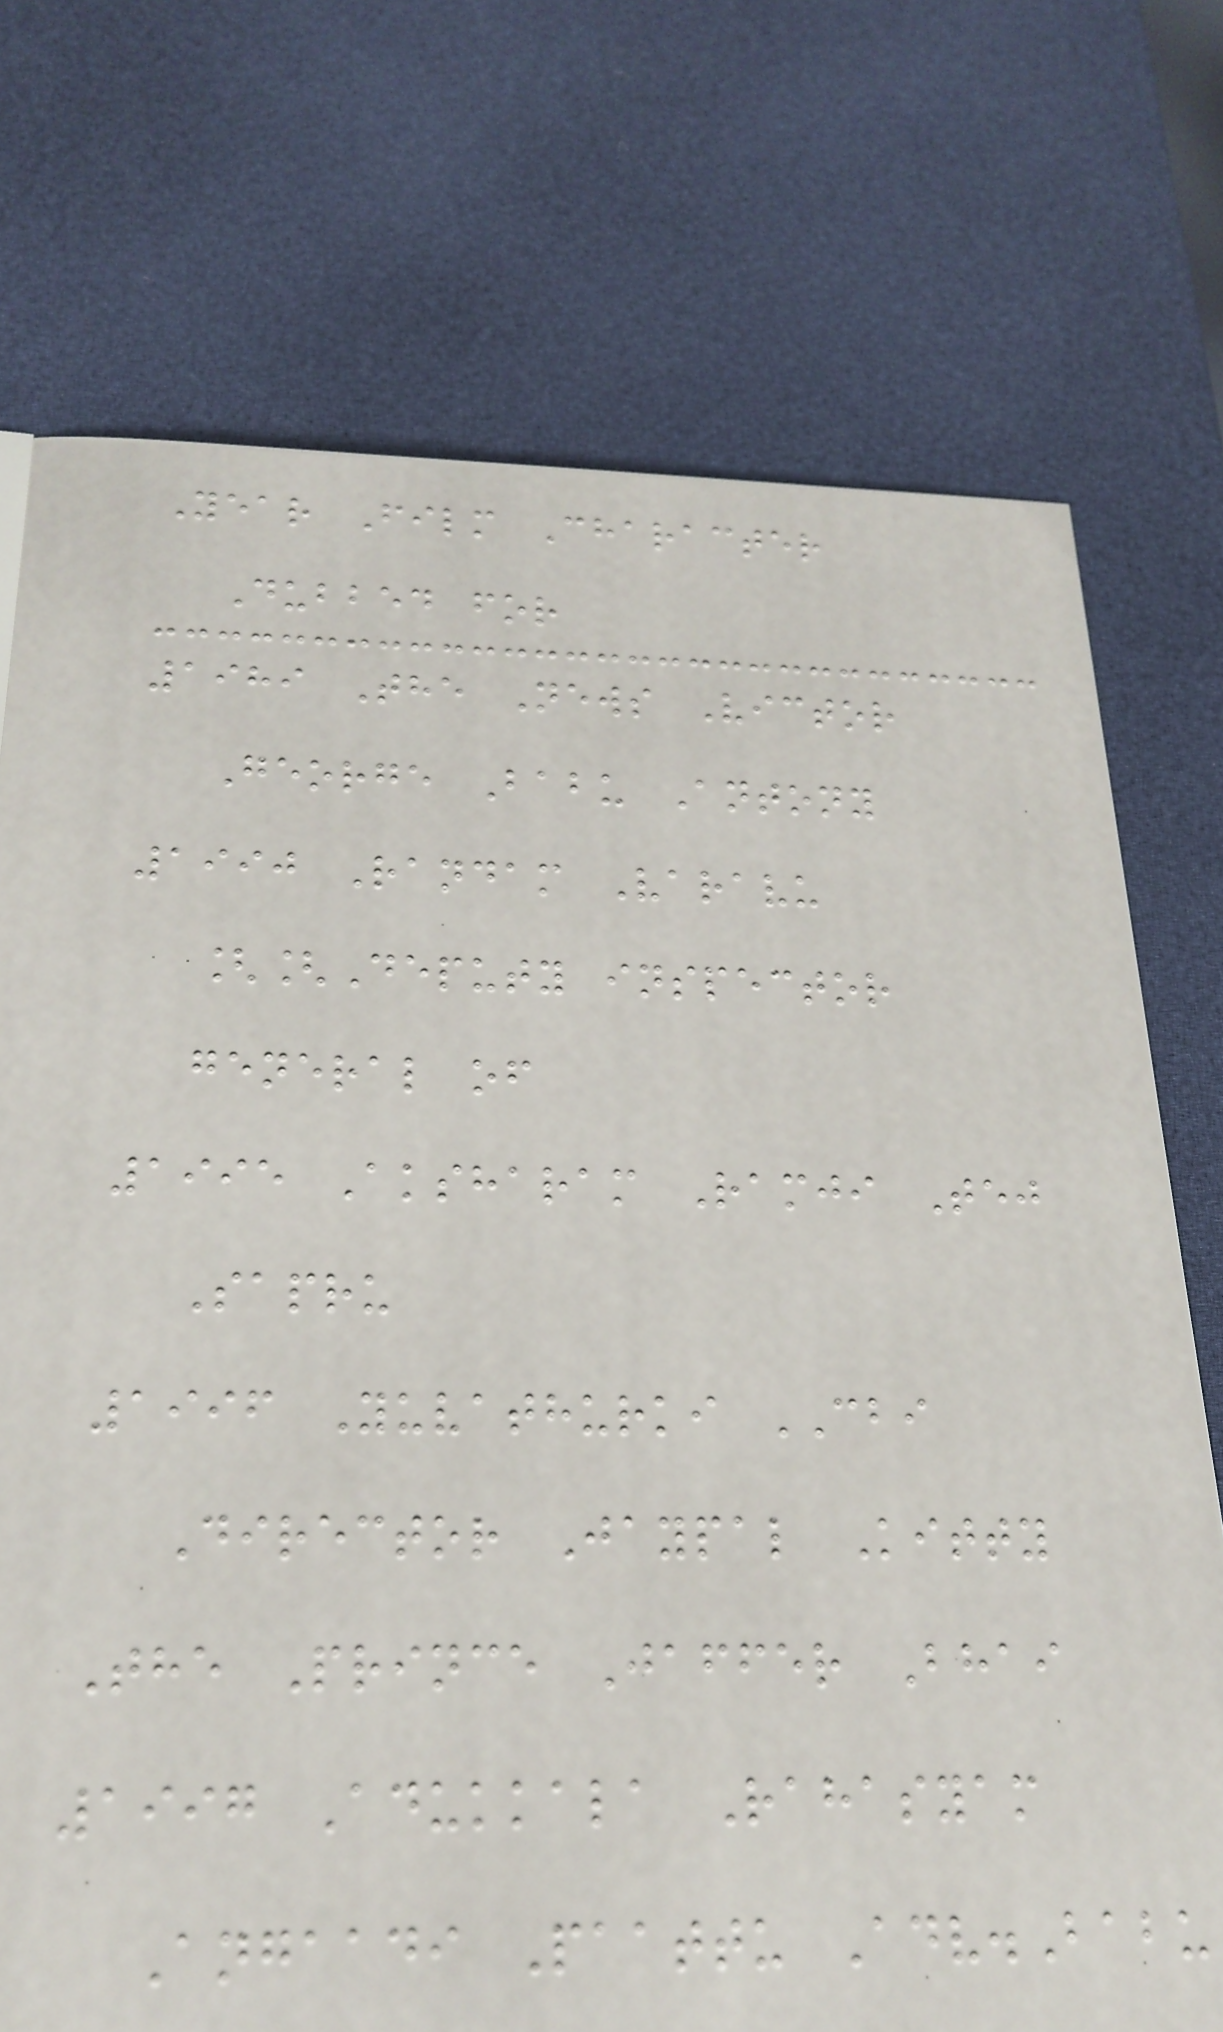Year Film Character
Dubbed for
1989 The News Victor
George Babu Antony
1990 Randam Varavu
[[Deputy inspector
general of
1995 Aksharam Ramji Tej
Sapru
1996 Yuvathurki CBI
Director Jaypal Kitty
The Prince Jaffer Bhai
1997 Adukkala Rahasyam
Angaadi Paattu Adv.Babu
